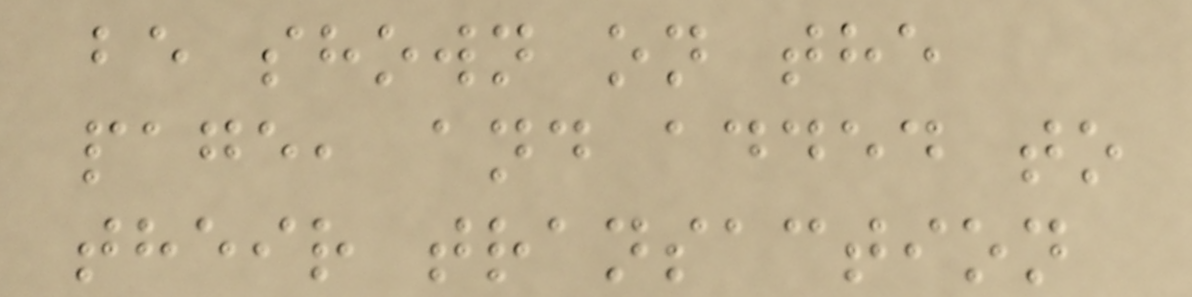be shown on the
page, and added to
their transaction
